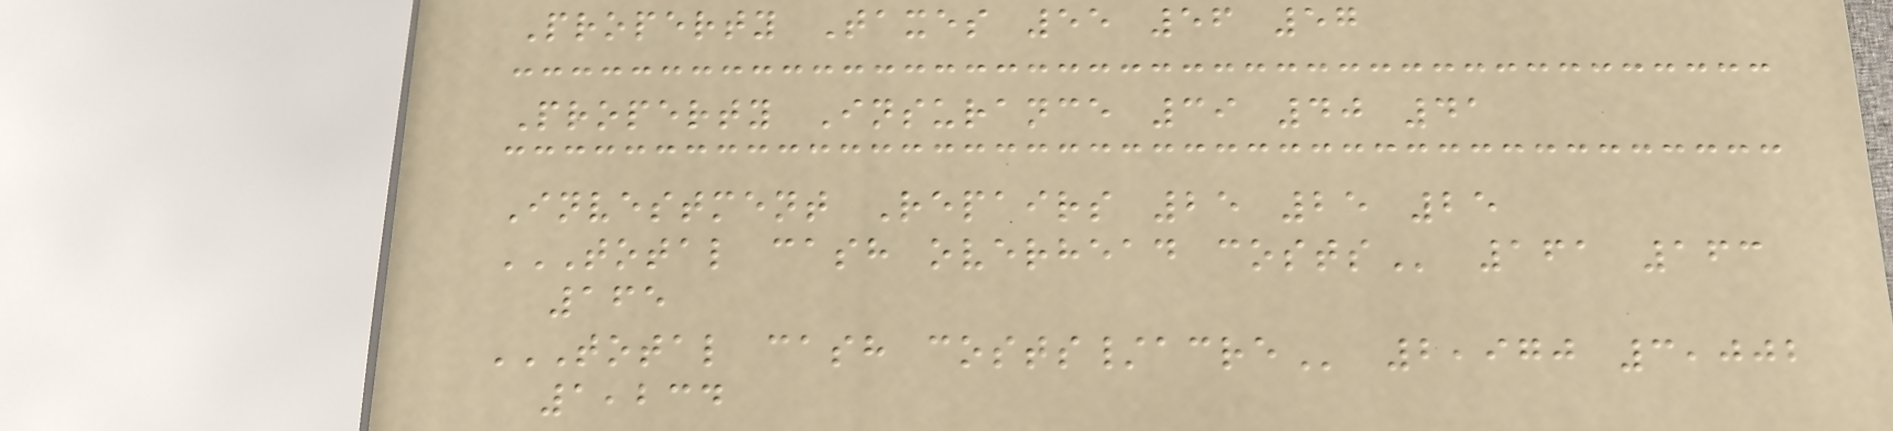Property Taxes 55 56 57
Property Insurance 39 40 41
Investment Repairs 25 25 25
TOTAL CASH OVERHEAD COSTS 161 163
165
TOTAL CASH COSTS/ACRE 2,970 3,002
1,234
